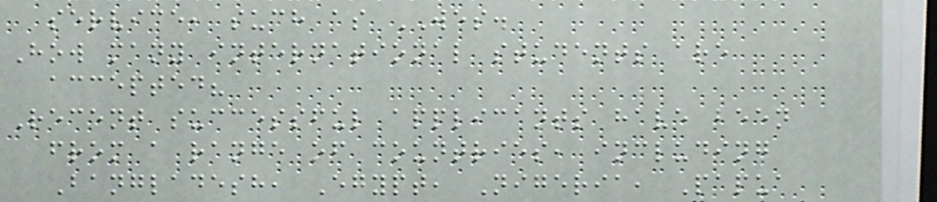service, such as WES.
How many international students are
accepted?
Recent successful applicants have been
from a range of countries, including
Bangladesh, Egypt, Nigeria, Papua
